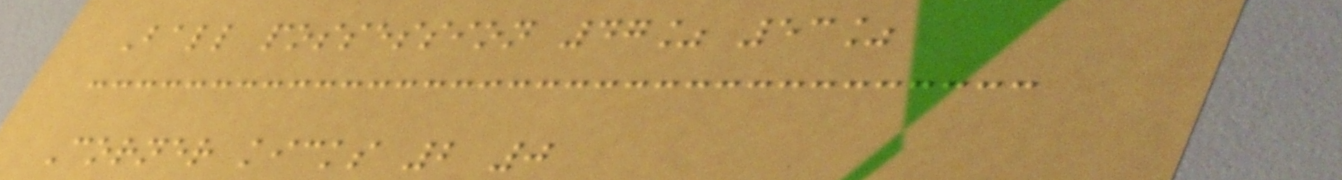Ball possession 47% 53%
Corner kicks 2 0
